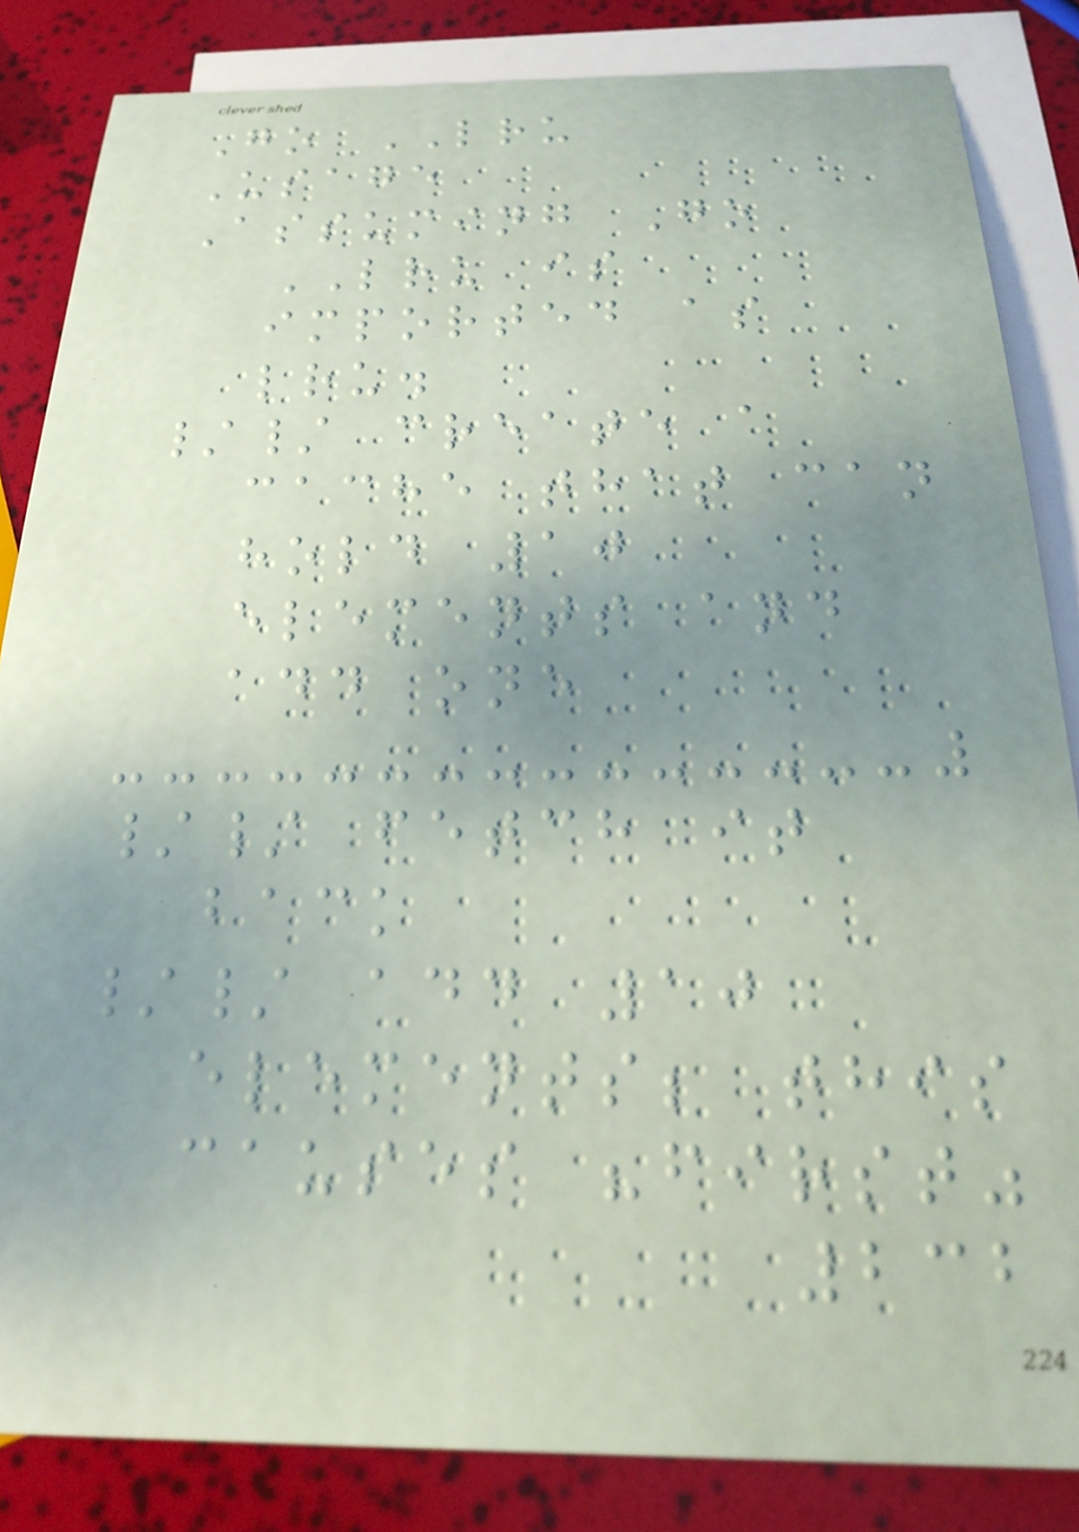Go LRU
Usage
Assuming Go
LRU is
imported as
lru.
// create a
cache that can
hold 10
elements and
add one
// fetch it
back
// add 10
elements; this
causes "first"
232
